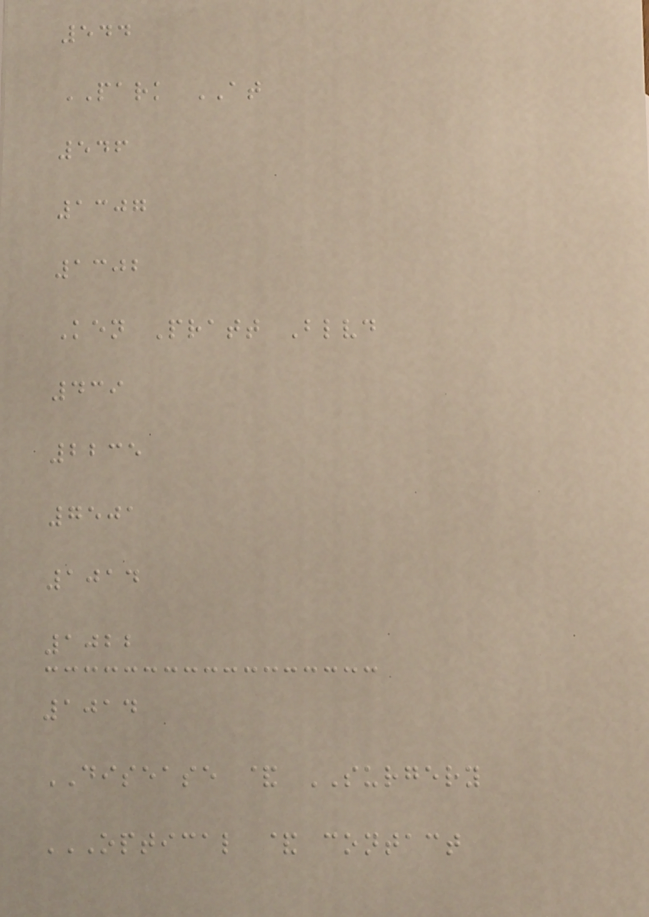544
PARK AT
546
1307
1302
Ken Pratt Blvd
439
2235
7501
1014
1022
1014
DISEASE & SURGERY
OPTICAL & CONTACT
